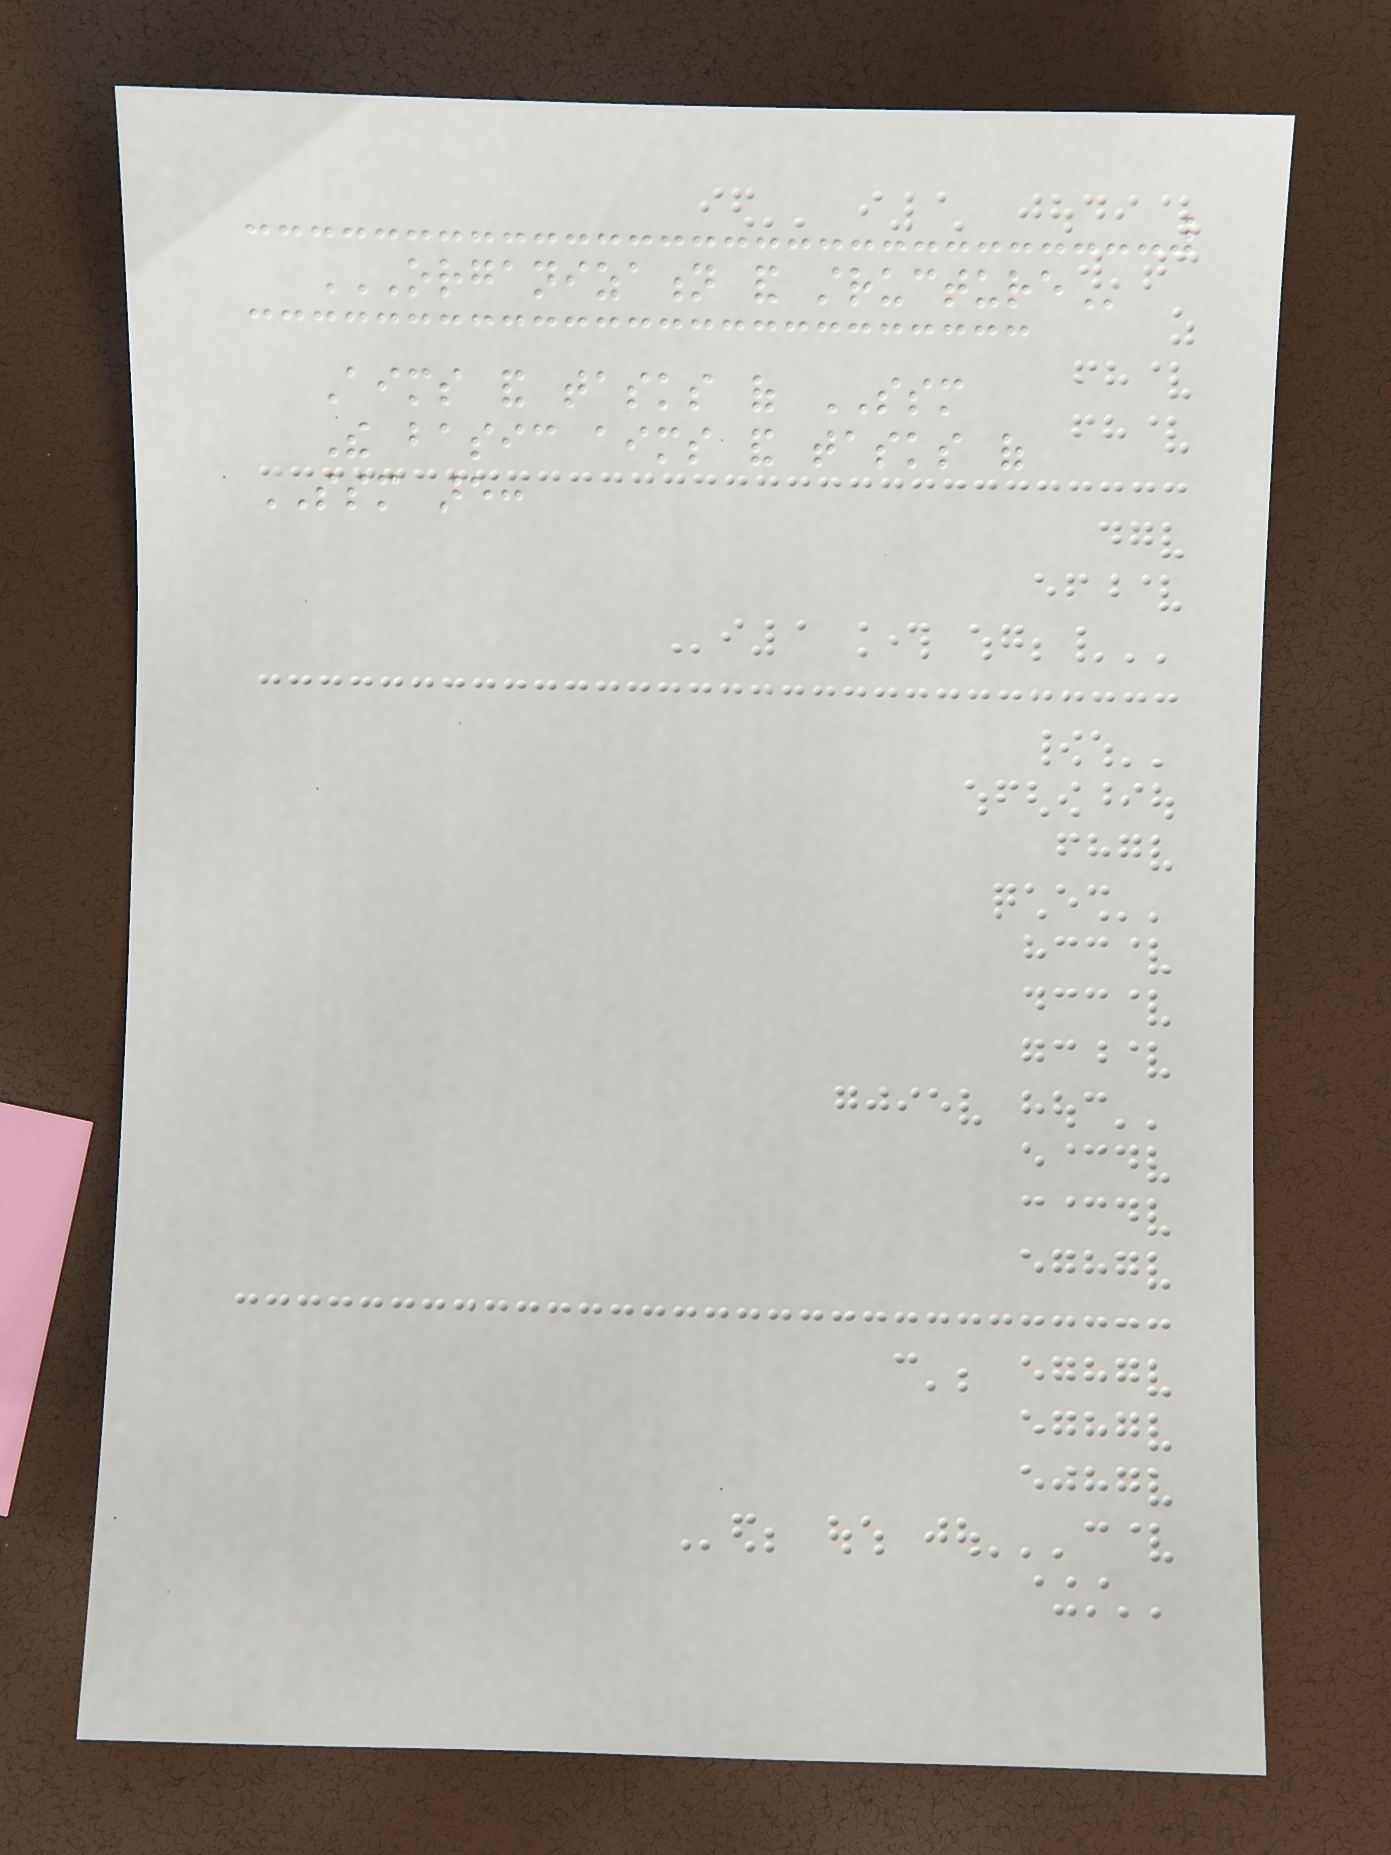ORGANIZATION AND STRUCTURE
Aims and tasks of SSM
The basic aims and tasks of
SSM are:
